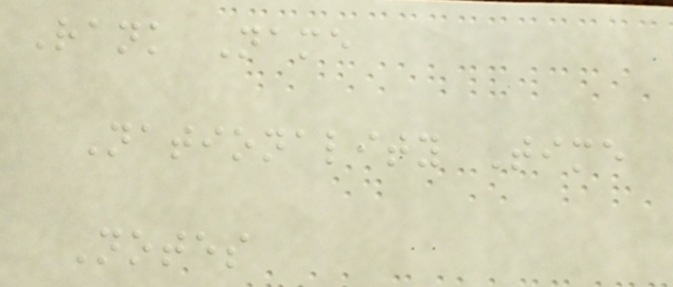Rank Name
Nationality Time
Notes
